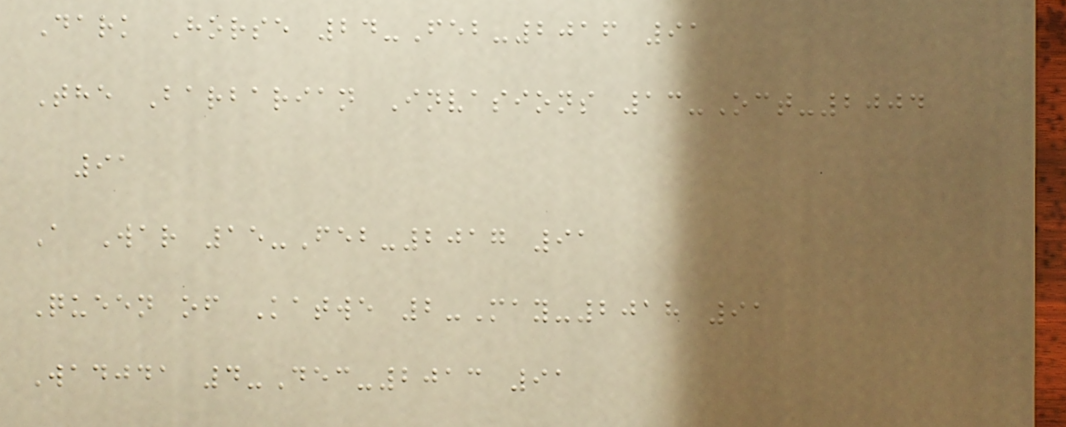Dark Horse 24-Feb-2016 91
The Barbarian Invasions 13-Oct-2004
91
A War 15-Feb-2017 91
Queen of Katwe 2-May-2018 91
Wadjda 4-Dec-2013 91
